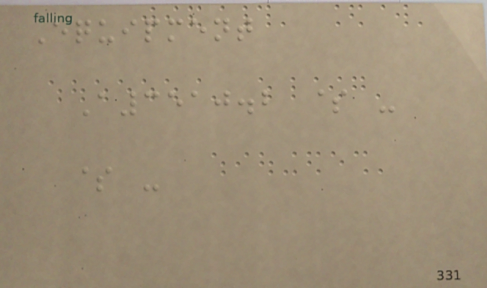Equipment
A3510.2 $ -
$ -
